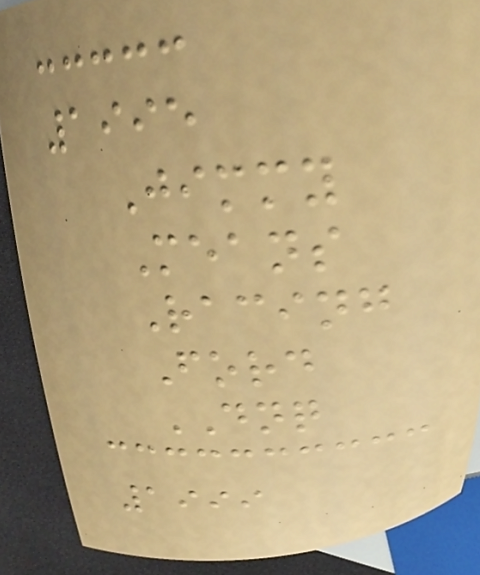1995
Jimmy
Means
Racing
Ford
DNQ
1999
